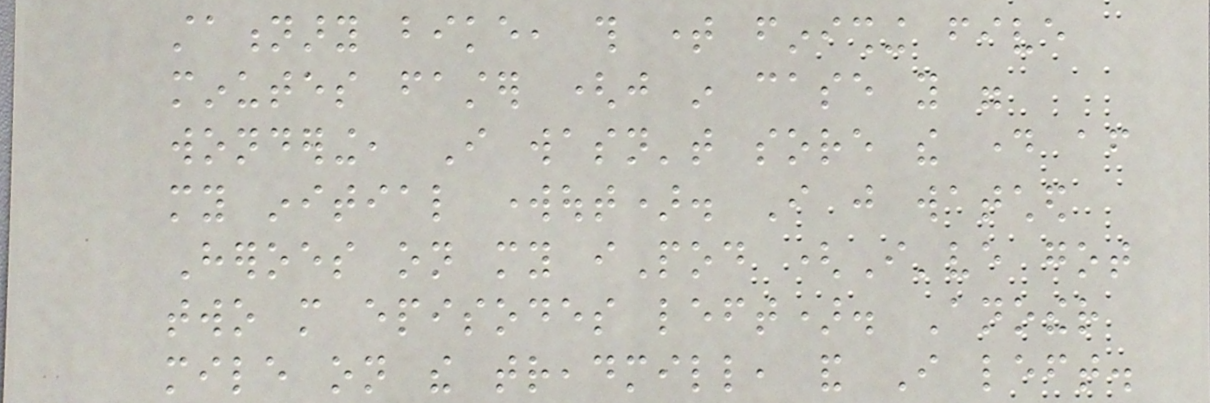stationary bike, this time finishing five
minutes faster (just in case you were
wondering, I wasn't sore the day after
my initial workout). I just watched
Heroes on my iPod (I've got
two more episodes left). Another
mile on the treadmill, and I left.
